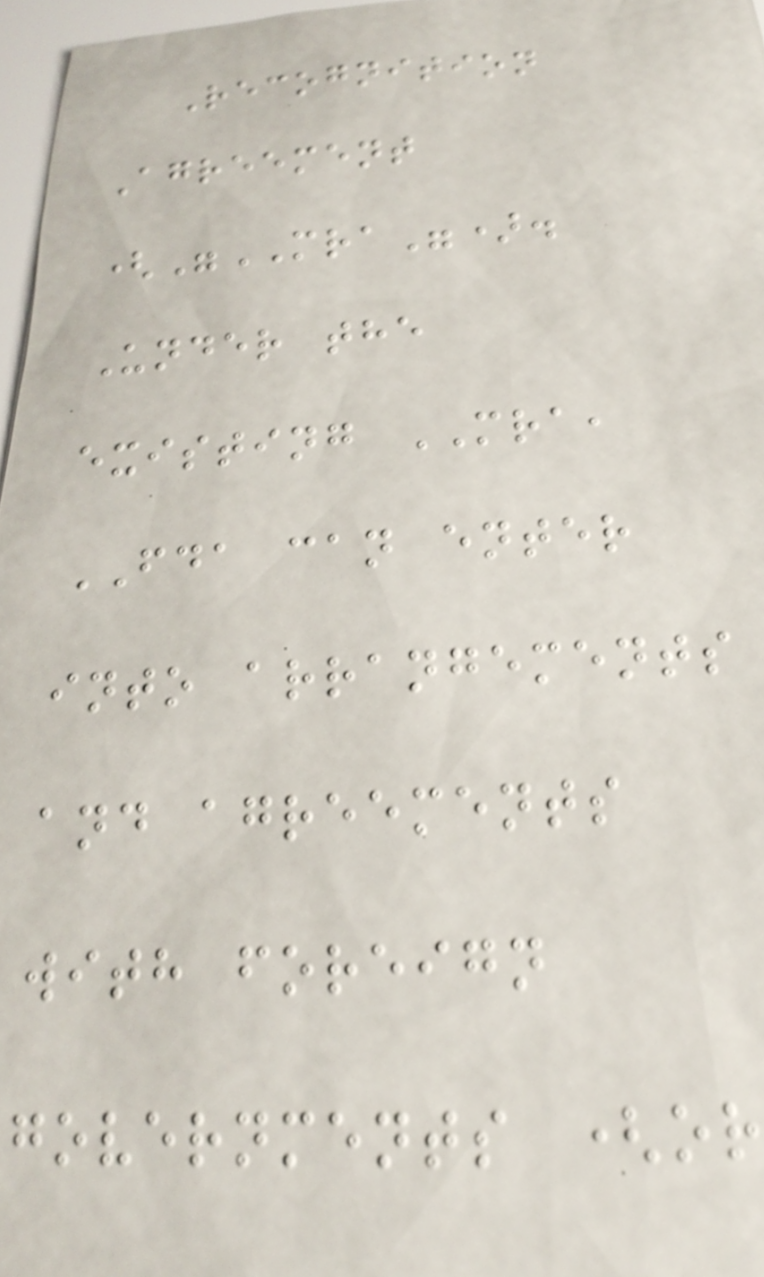Recognition
Agreement
("MRA").
Under the
existing MRA,
FDA can enter
into arrangements
and agreements
with foreign
governments (or
